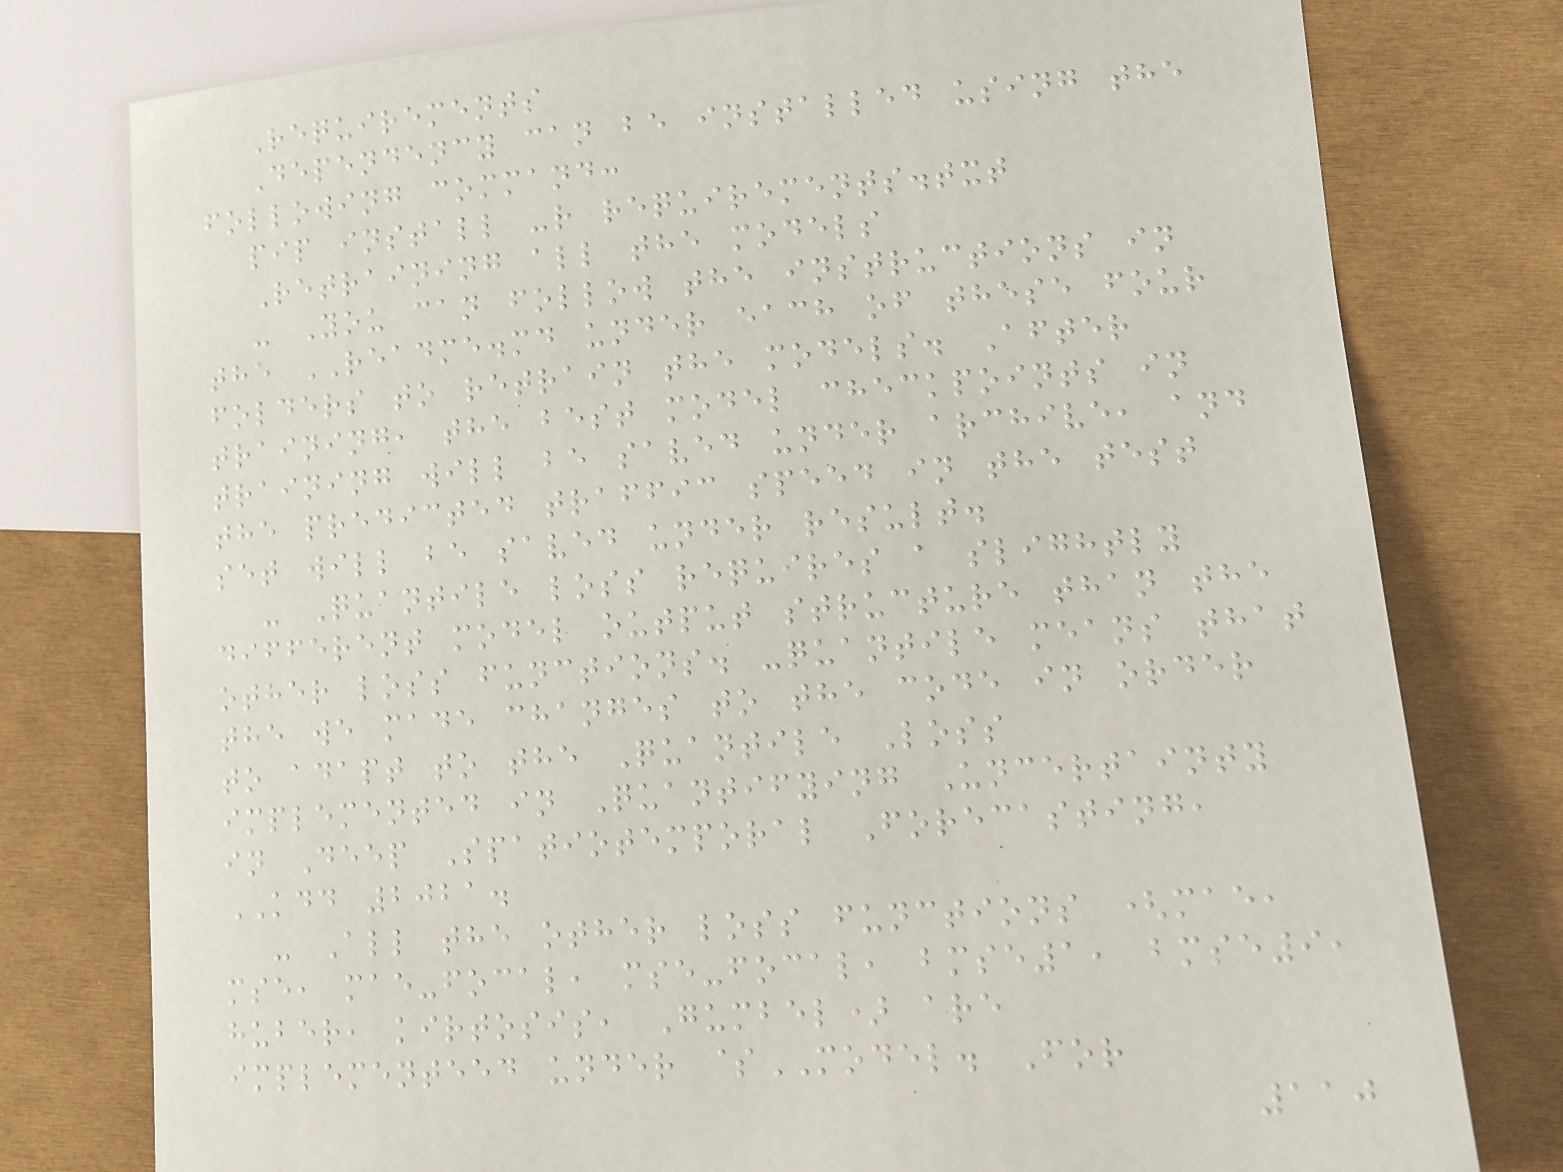Requirements
Dependency can be installed using the
following command:
pip install -r requirements.txt
Retraining all the models
- You can follow the instructions in
the README.md under each of these four
folders to retrain the models. After
training, the best model checkpoints in
training will be saved under archive, and
the predicted traffic speed in the test
set will be saved under result.
- Quantile loss requires a slightly
different model output structure than the
other loss functions. -quantile means that
the we made changes to the code in order
to adapt to the Quantile Loss
implemented in Quantifying Uncertainty
in Deep Spatiotemporal Forecasting,
KDD 2021.
- All the other loss functions (mae,
mse, mae-focal, mse-focal, bmse1, bmse9,
huber, kirtosis, Gumbel) are
implementeed under $MODEL. For
110
